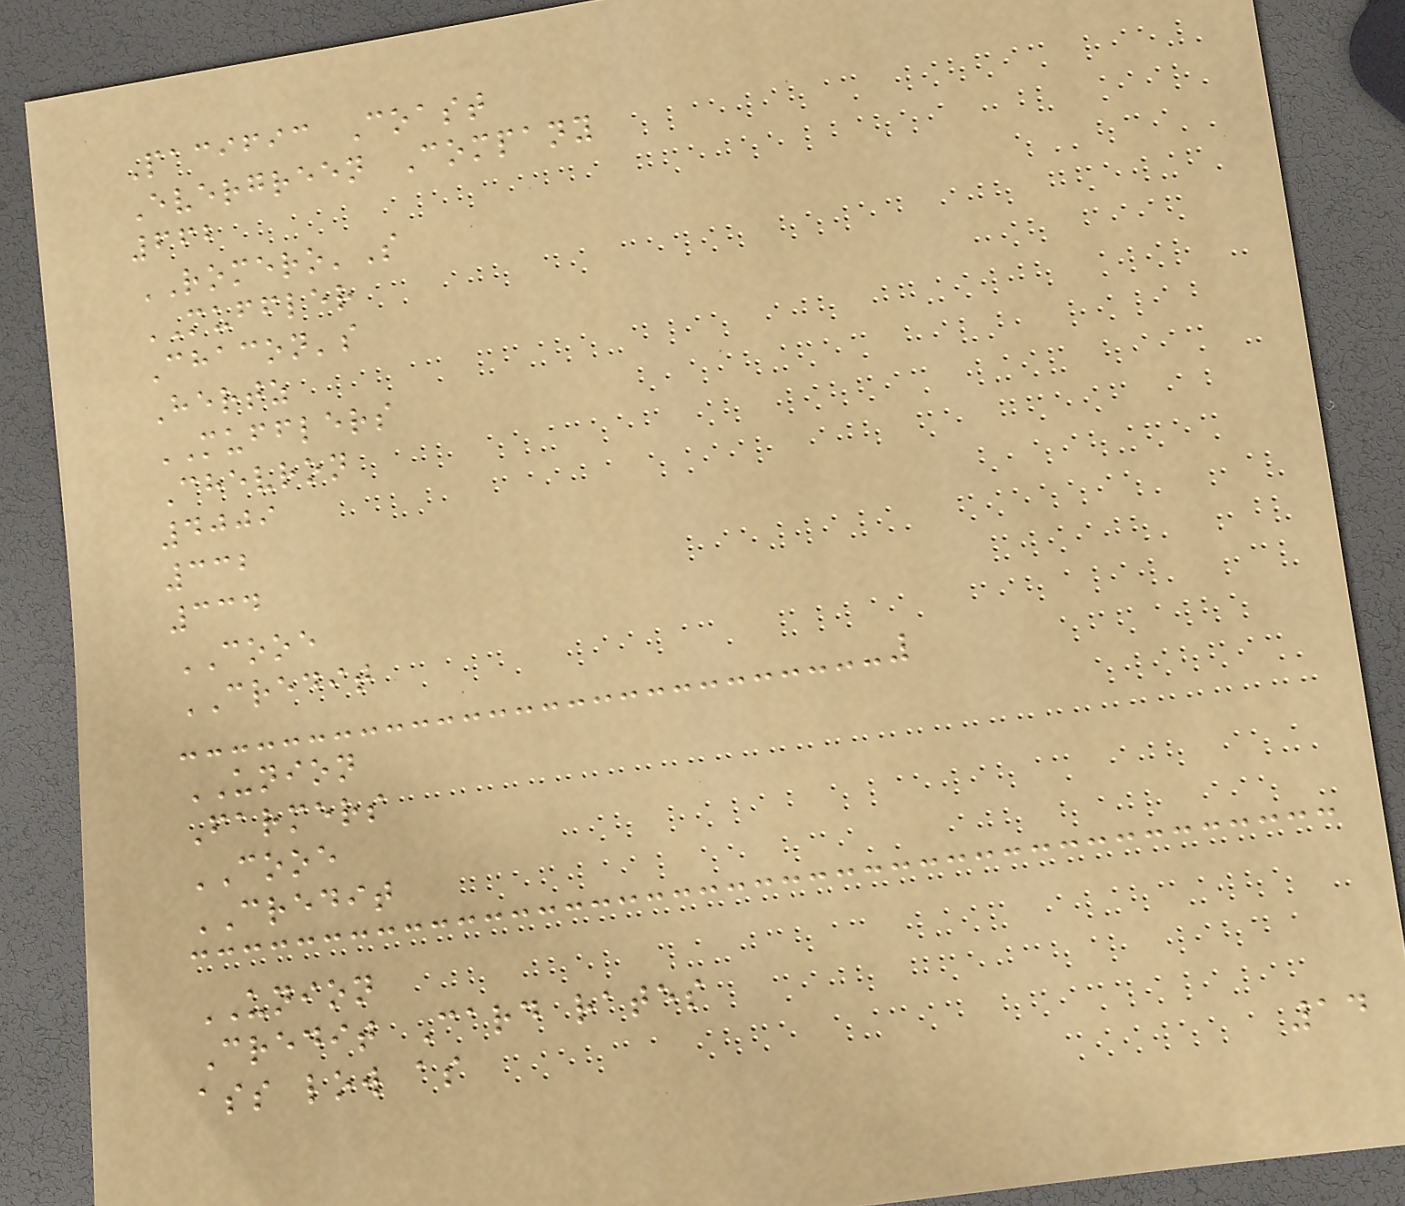Pacific Coast
Evergreen Company
662
ROMERO'S
MUFFLER
Chacon's
Hertz
MUFFLERS
Chevron
4009
332
334
COOE
CREDIT
UNION
Farmers
COOE
CREDIT
UNION
Credit Card rates
ass low as
14
